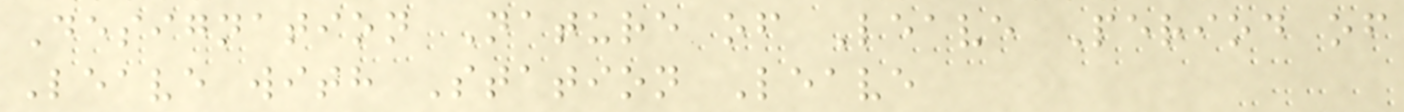Designation Nature of Leave Period of
Leave with Station Leave
